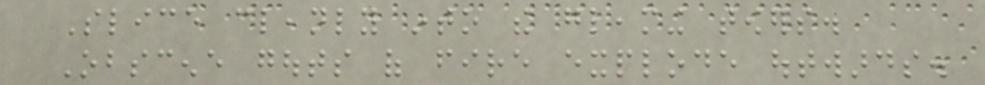Slice cleanly into the gleaming towers.
Obscene gouts of fire explode outwards.
